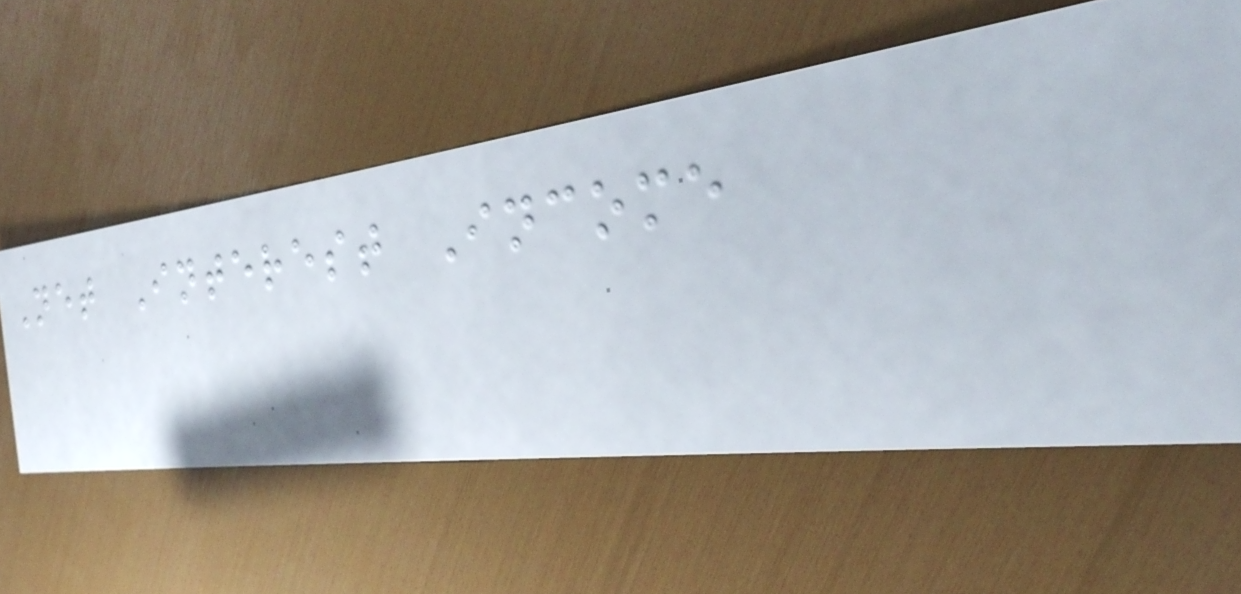Net Interest Income
